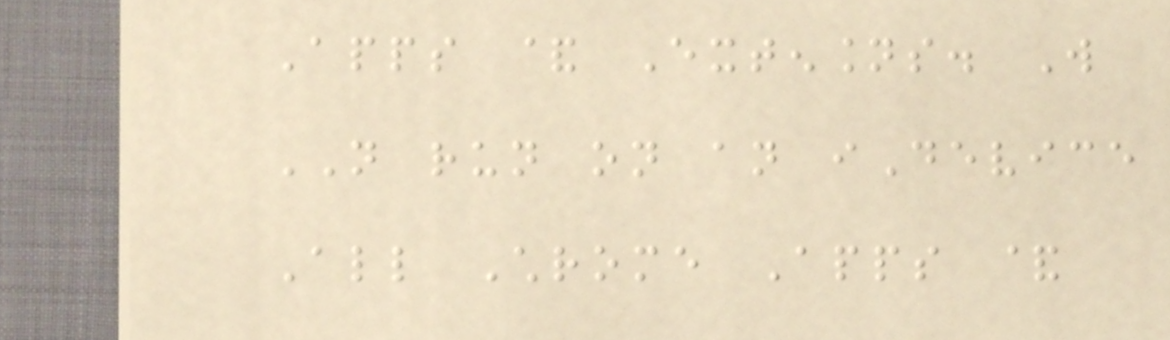Apps & Extensions. Will
NOT run on an iDevice
All Chrome Apps &
